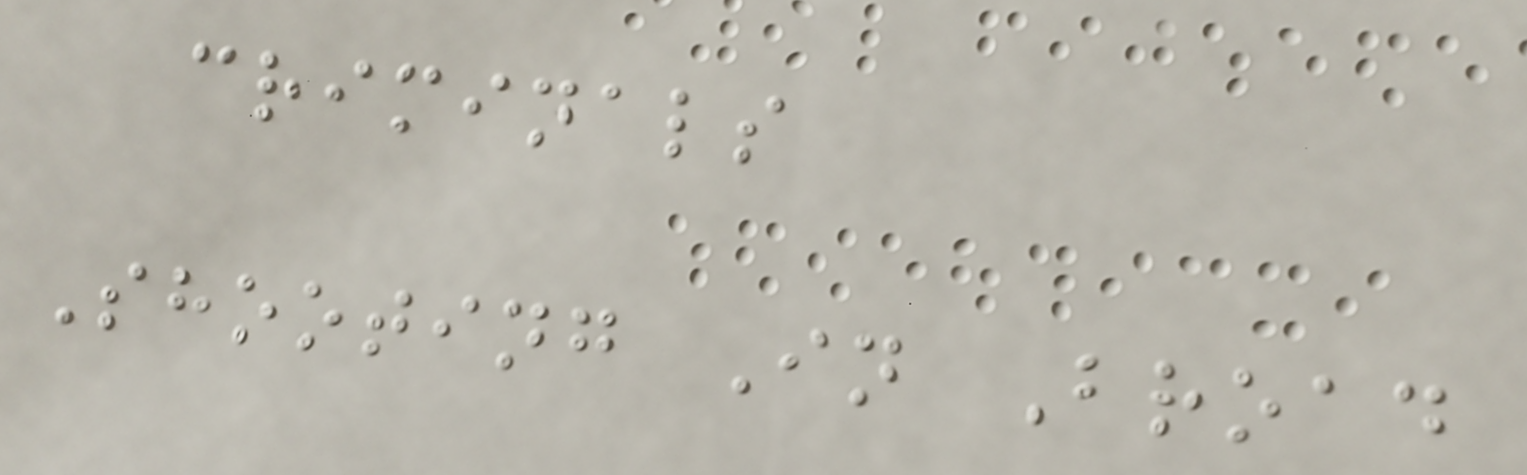criminals
Shooting In Broad
